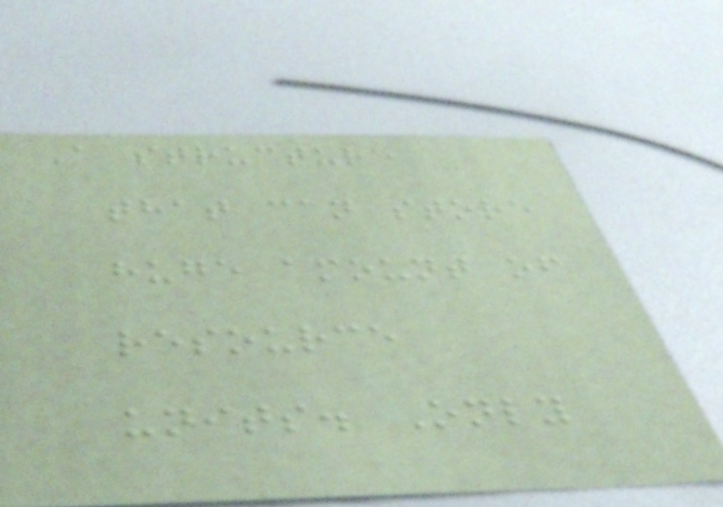A structure
that can store
huge amount of
resource
units. Only
